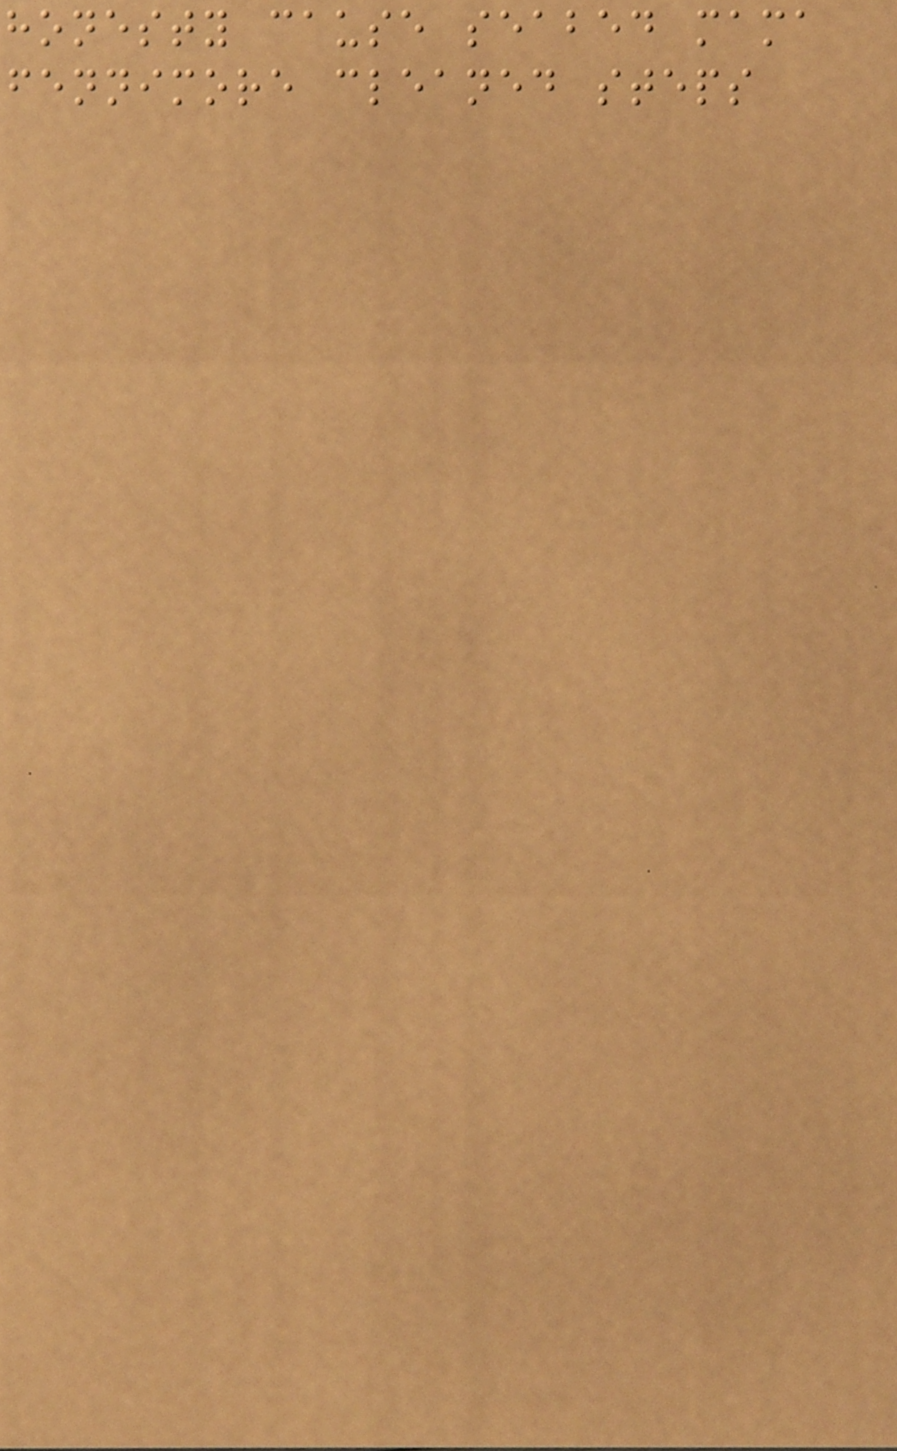honesty cause seabed mama
fennimore cleaned steps
